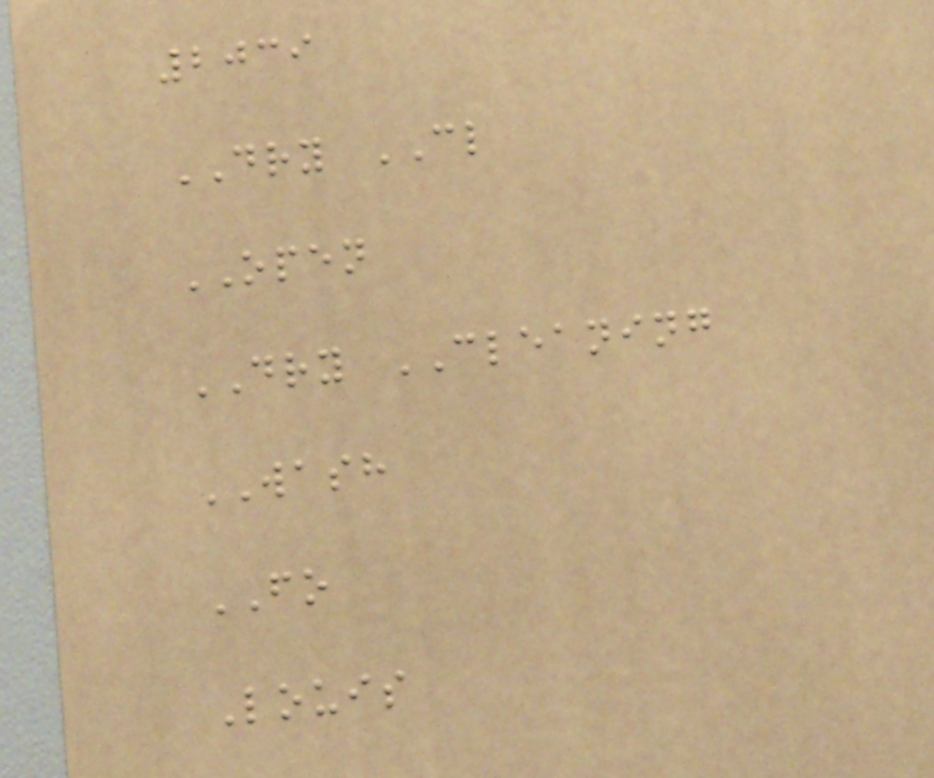2039
DRY CL
OPEN
DRY CLEANING
WASH
FO
Louis
